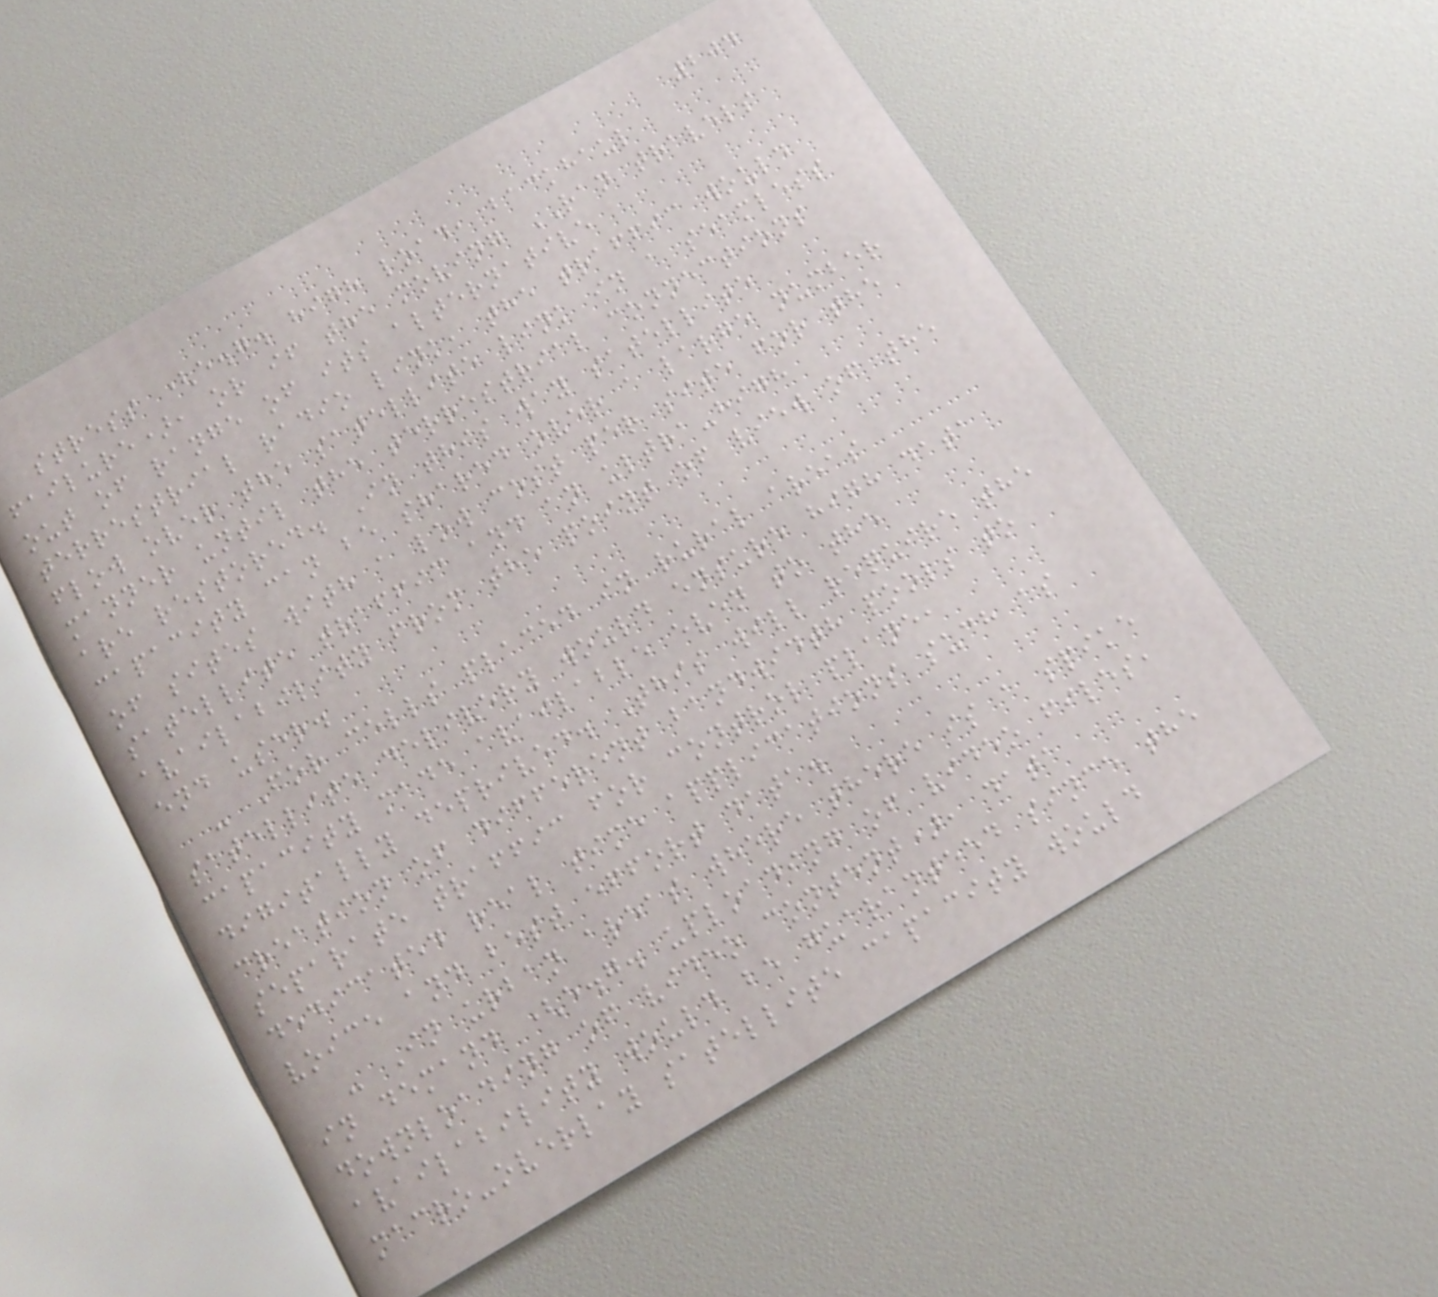204
stress (e.g. high load, backhaul
failure), or if the moving RAN travels
out of range of its alternative
terrestrial radio link, the traffic would
flow over the satellite link in a seamless
manner until the terrestrial connections
are restored. In this way satellite
capacity can be shared over a large number
of sites with a low cost per site for the
satellite traffic and an ultra-high
availability from the point of view of the
end user.
- For cells placed in rural areas
satellite delivery would ensure high data
capacity made available even to the
digitally deprived. This will require the
creation of different bandwidth pools to
separate traffic for control plane,
dedicated real time applications such as
voice and best effort data.
- In urban areas where there is a spike
in demand (e.g. uploading of video files,
downloading of video content), data
availability would be guaranteed since the
macro-overlay satellite capacity would
